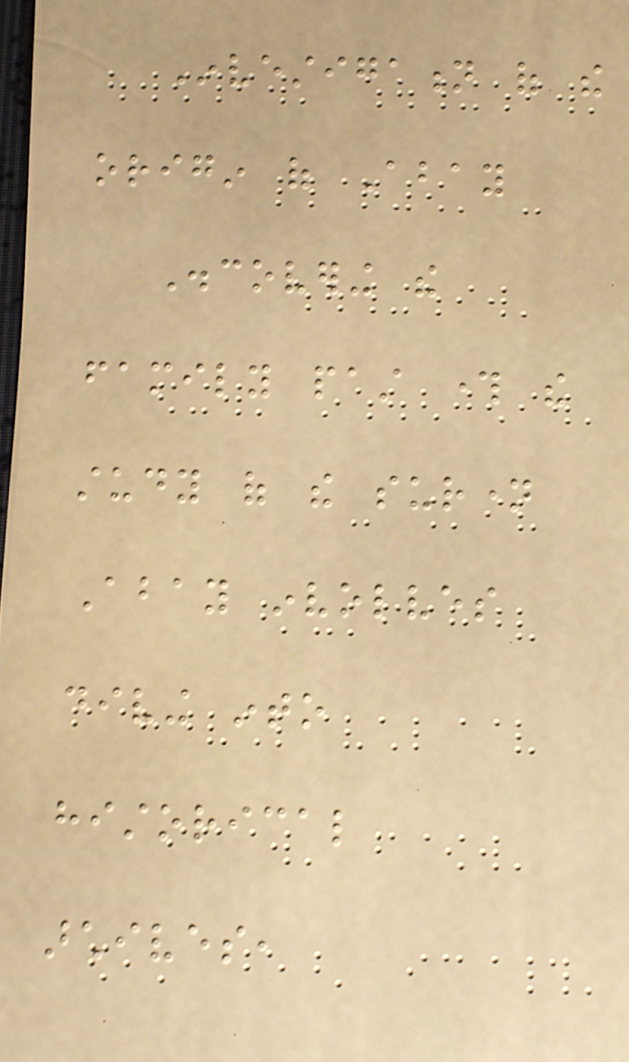Investigation of the
origin of Abay
Discovering the
family past through the
study of the surname
Abay involves
diving into
historical
archives,
